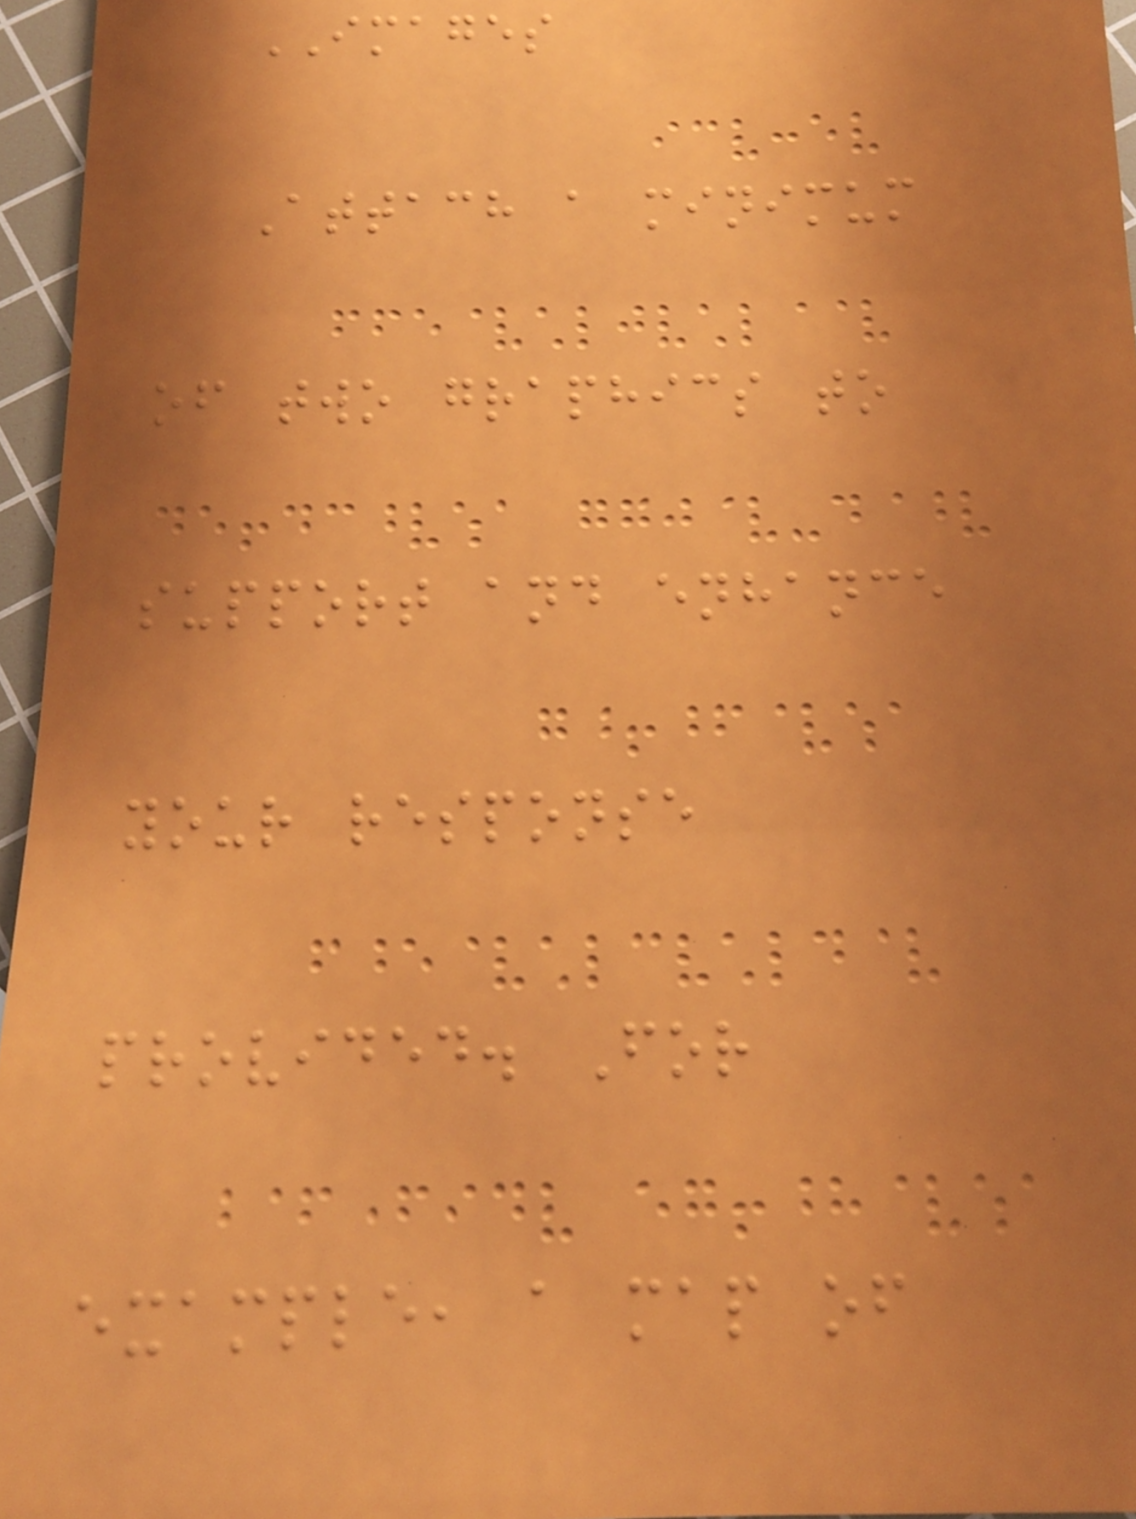IMAGES
Attach a minimum
of two graphics to
support and enhance
your response
provided. For
example, a map of
